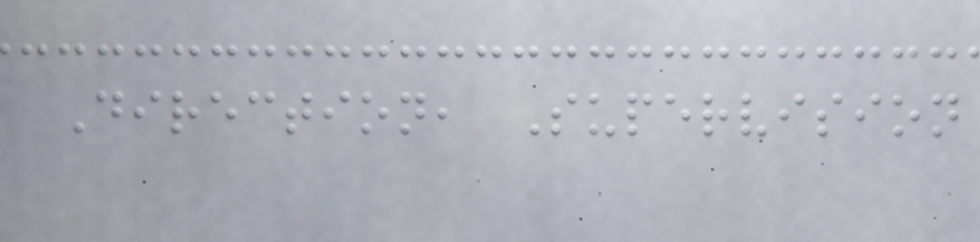Direction, Supervision
